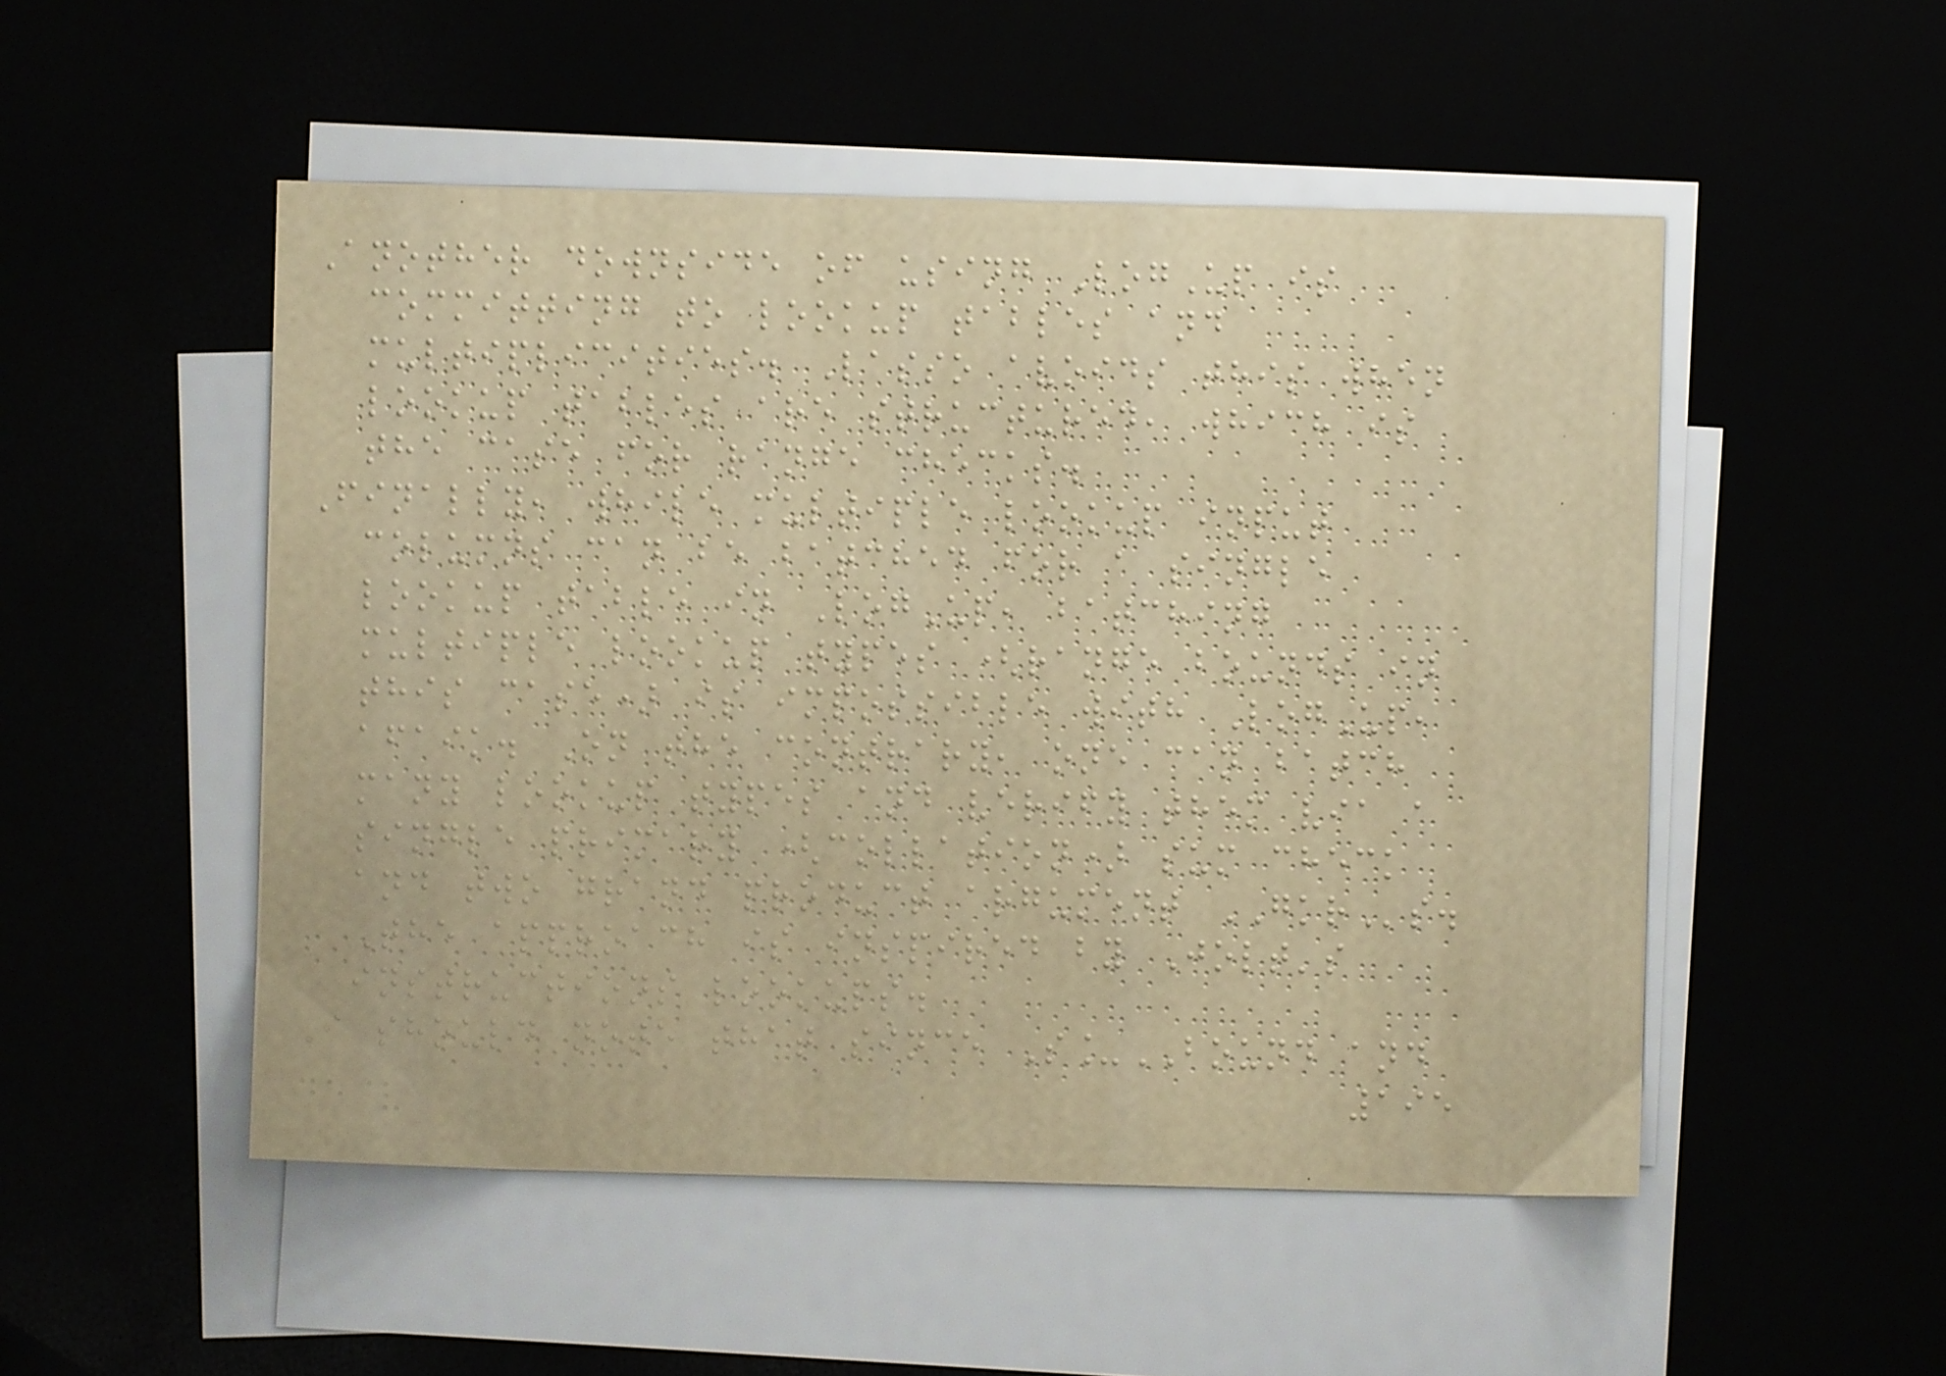Another downside of using LogUp is
committing to lookup tables and
multiplicities. Lasso avoids this when
lookup tables are structured, which is
the case for range checks.
Finally, while multiple lookup input
columns can be batched for a single
lookup table in LogUp, batching
multiple lookup types (range bounds in
this case) is impossible with LogUp,
afaik. On the contrary, one can batch
many lookup types and verify them via a
single primary (collation) sum check
and two grand product argument GKRs.
The approach is inspired by Jolt's
instructions lookups.
I should note that since S_BOUND and
195
